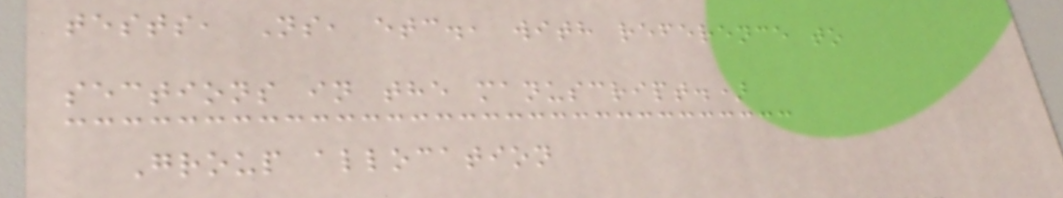tests, Ns, etc., with reference to
sections in the manuscript.)
Group allocation
